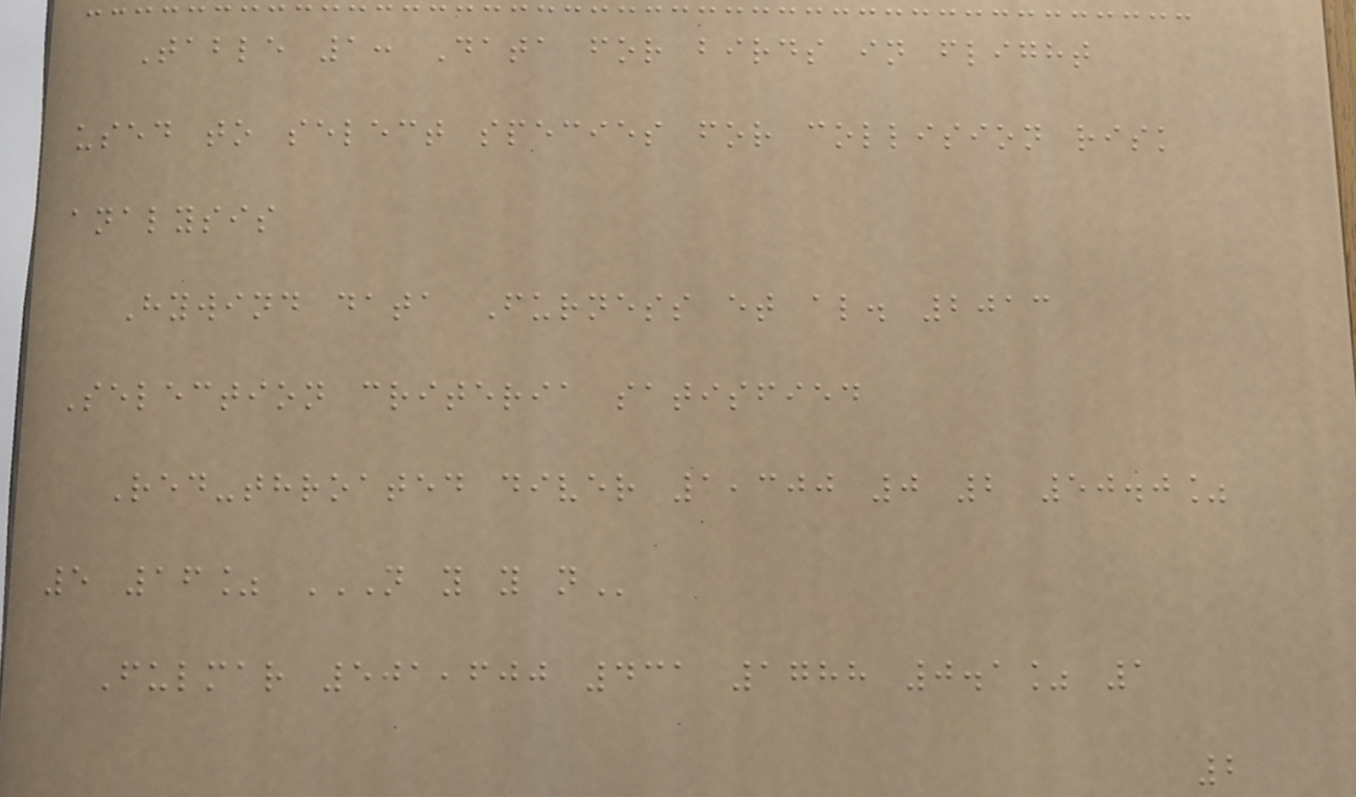Table 1: Data for birds in flight
used to select species for collision risk
analysis
Hywind data Furness et al. 2013
Selection criteria satisfied
Red-throated diver 1,300 0 2 50.0%
5 16% N Y Y N
Fulmar 501,600 431 1788 0.1% 1
2
